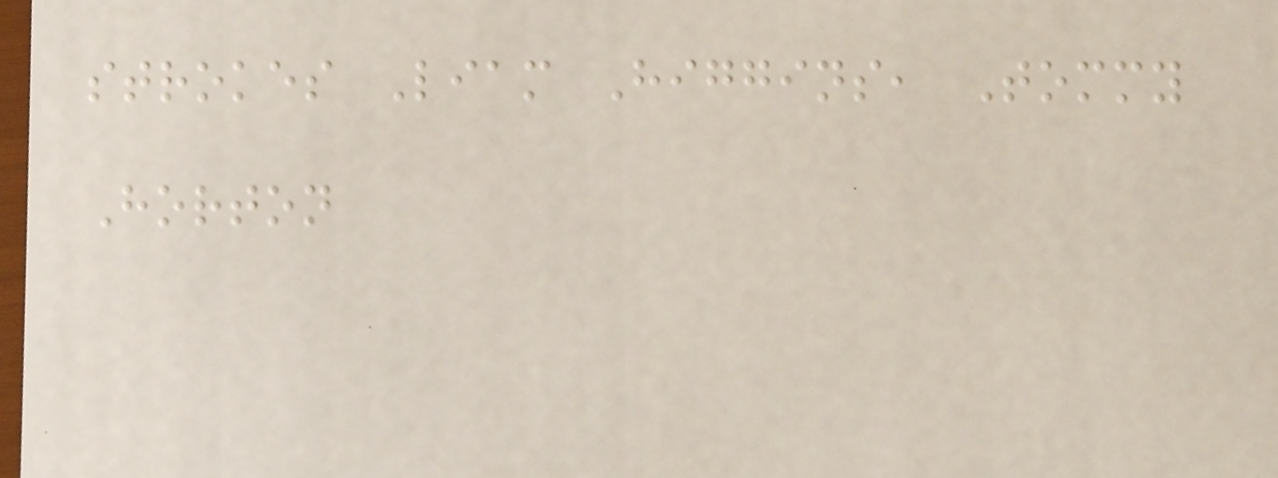strokes Liam Higgins, Tommy
Horton
